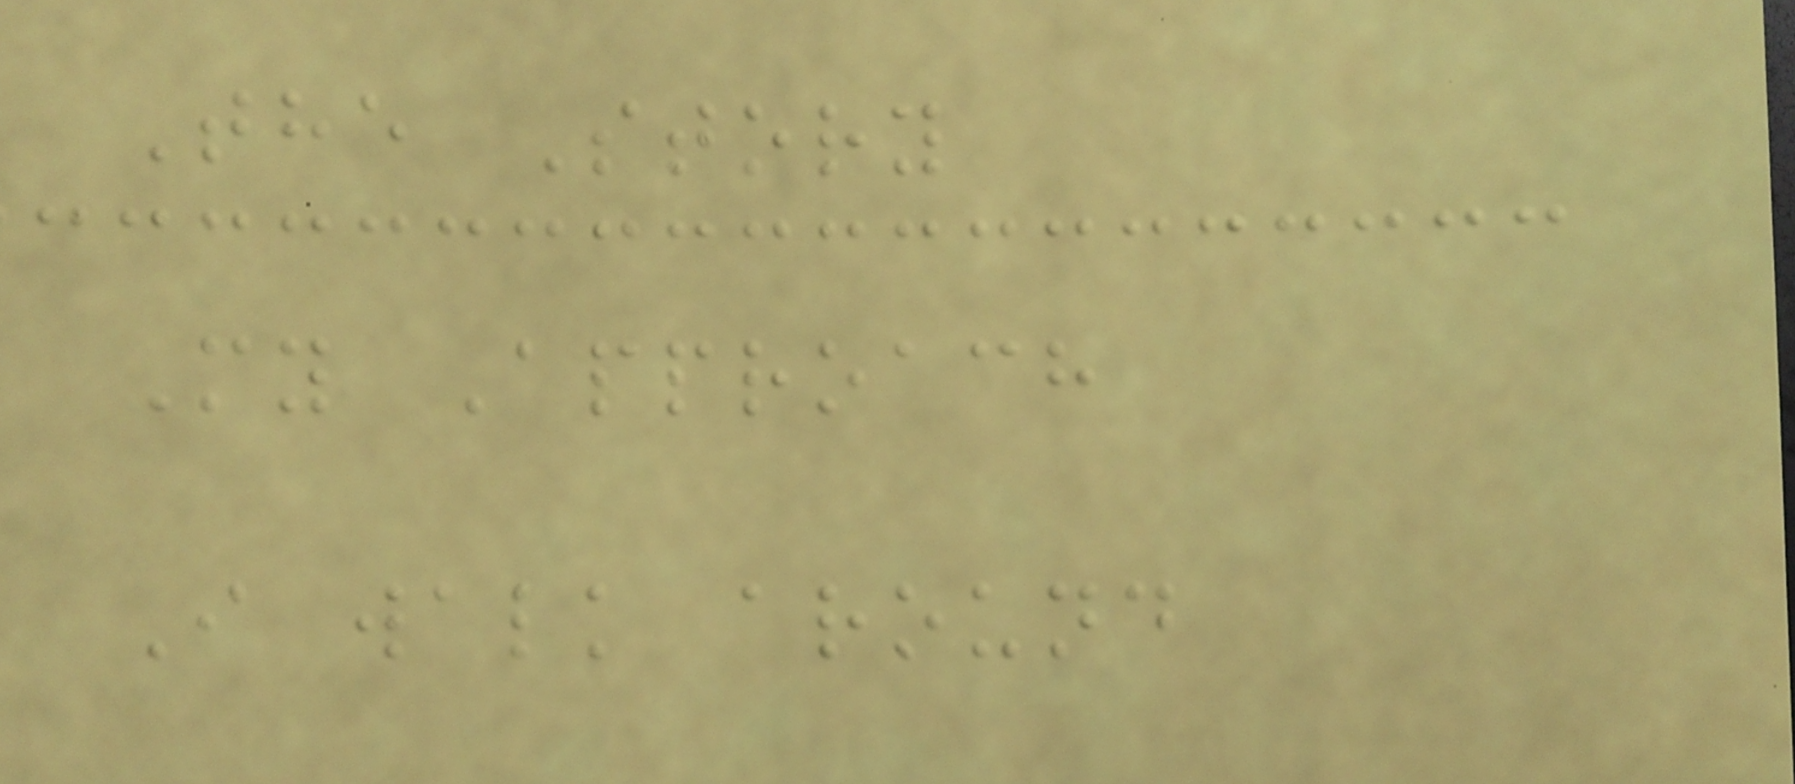The Story
My Approach
I walk around
